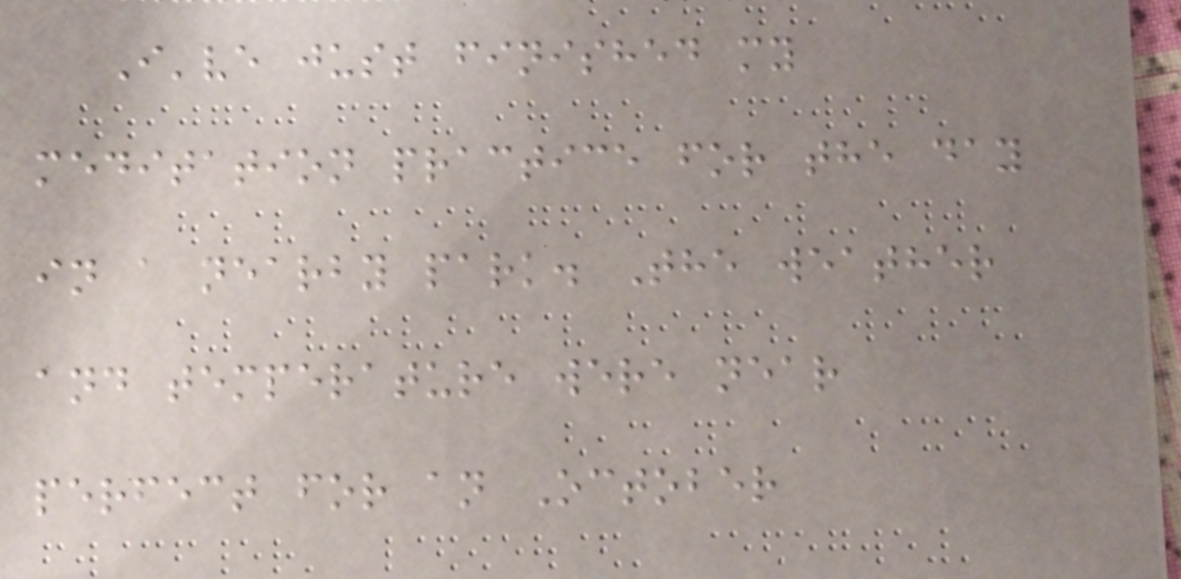I've just finished my
meditation practice for the day
in a nearby park. The weather
and temperature were near
perfect for an October
